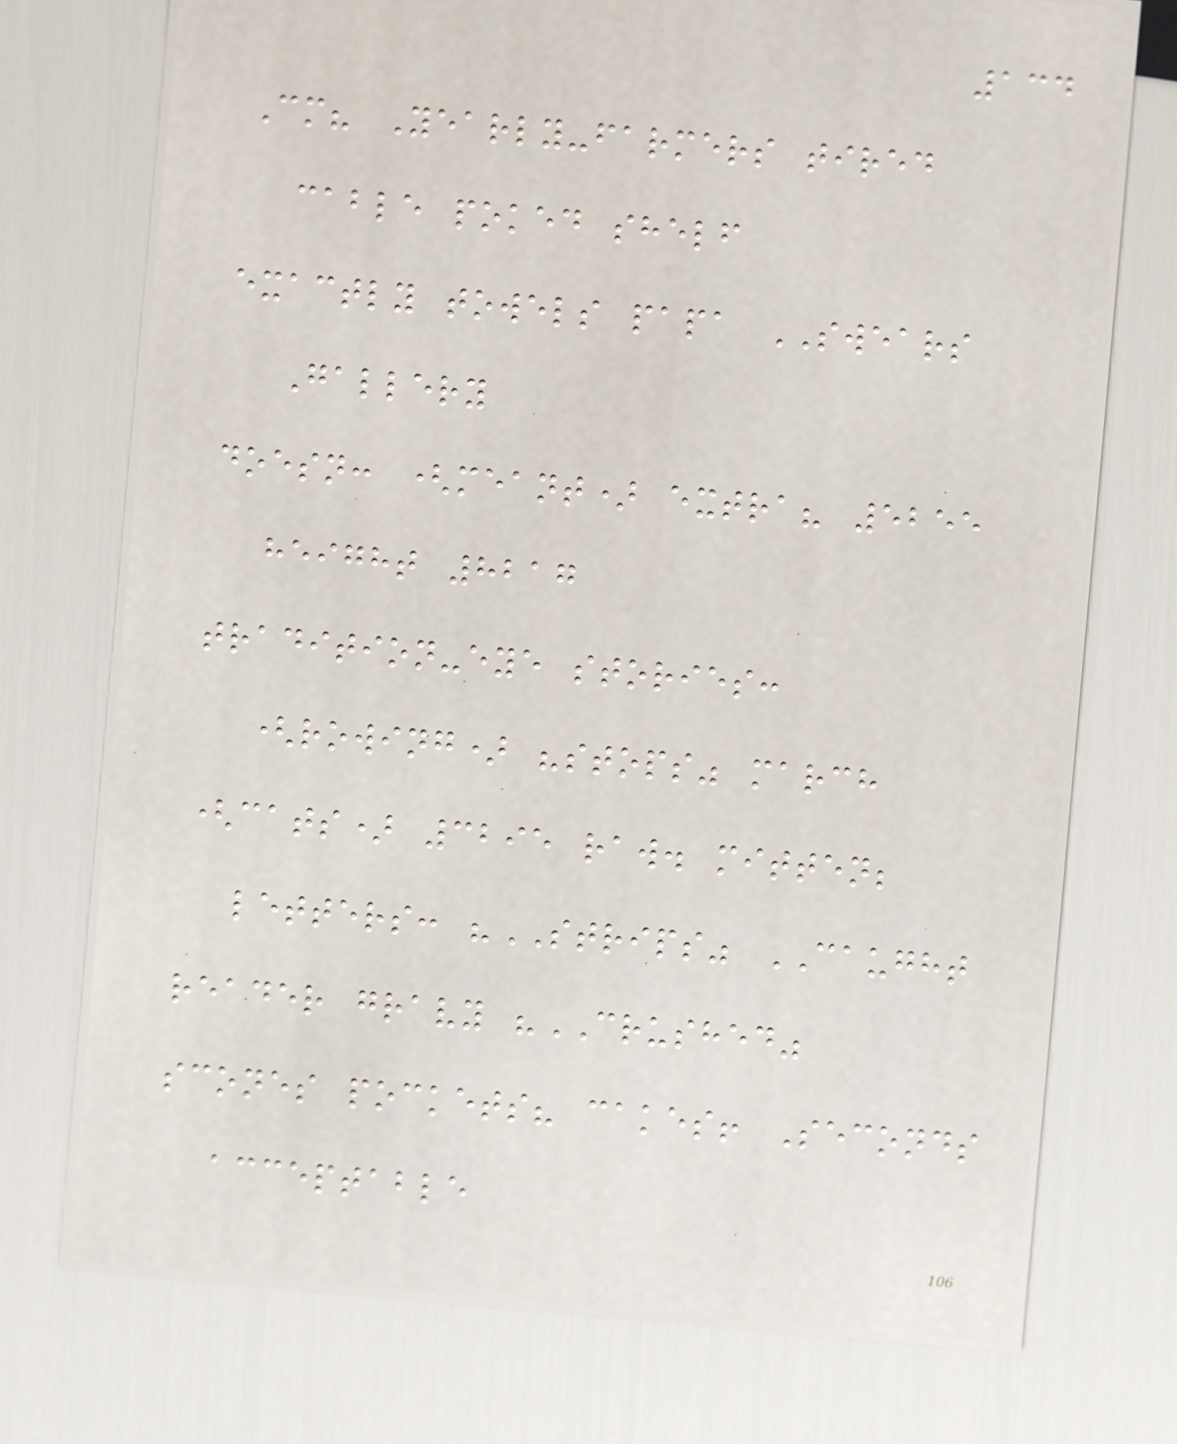134
Cm? Yearly-farmers tired
cable poked shelf
exactly towels papa SWEARS
Gallery
doesn: (meant) extra? 5255
height 8217
tradition-eye stories:
(rowing) "stops" march
(cats) 3295 raw. mitten;
letters: "STRIPS" CAUGHT
reader gravy "CRUSHED"
scones pockets? cakes! Seconds
acceptable
